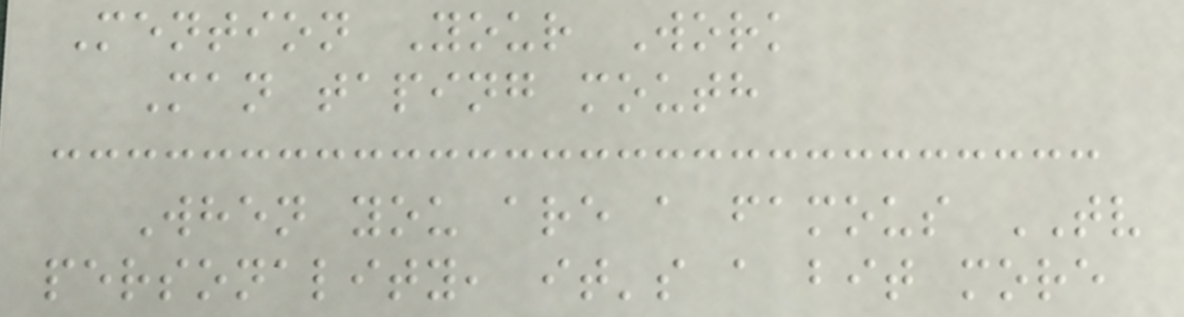Mention Your Work
Man taping mouth
When you are a famous TV
personality, it's a bit more
